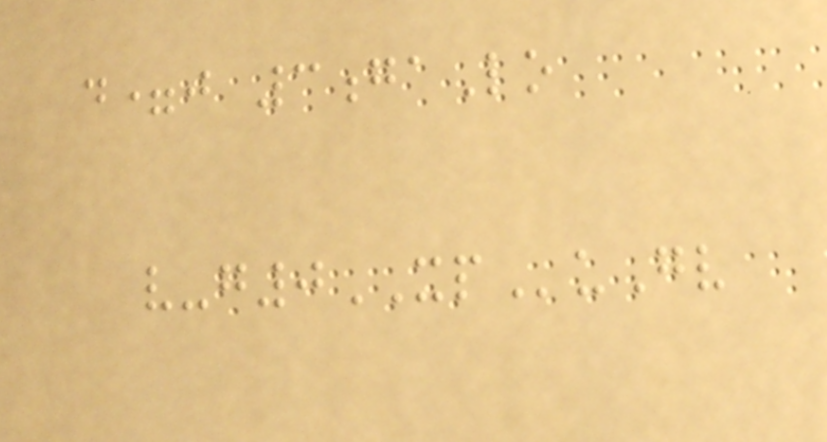d=j 3gaLo
v-g0XPuGv
